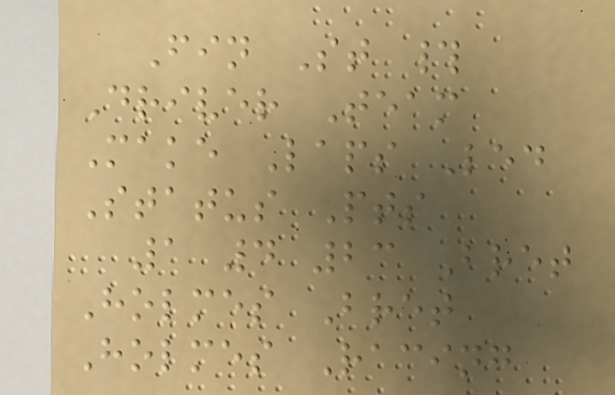Fin St #
Driver Team
Make Laps Led
Status Pts
1 4 23 Bret
Holmes Bret
Holmes Racing
